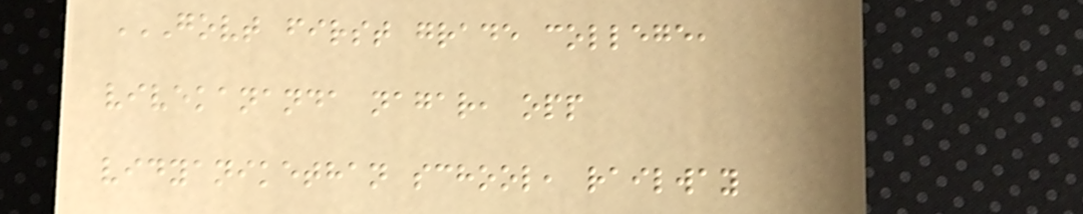GOVT FIRST GRADE COLLEGE,
VIVEKANANDA NAGAR, OPP
VIDYANIKETHAN SCHOOL, RAILWAY
